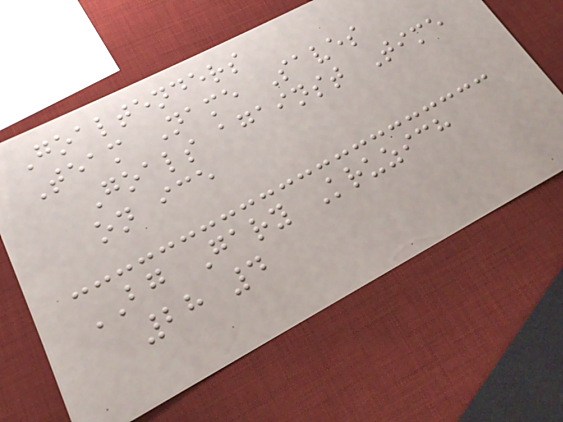Goaltenders
Team Name Saves
Goals against Time
on ice
BG Gary Kruzich
28 4
